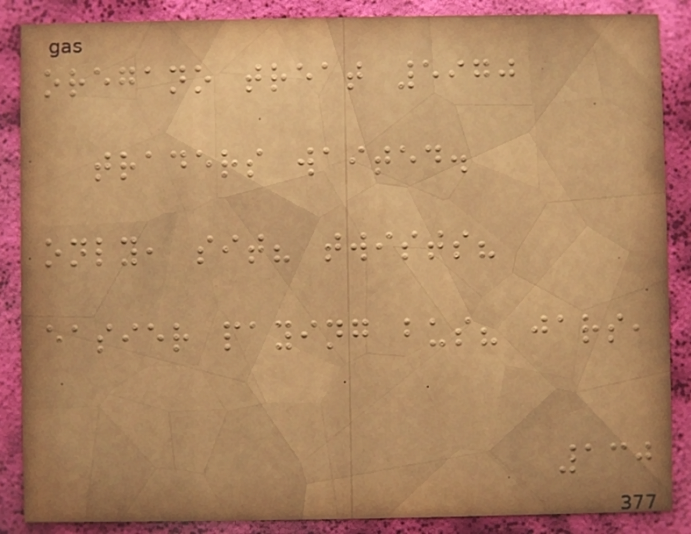oregano treat 5970
traders waited.
only, sit? twists?
easier paying bus? jars,
130
